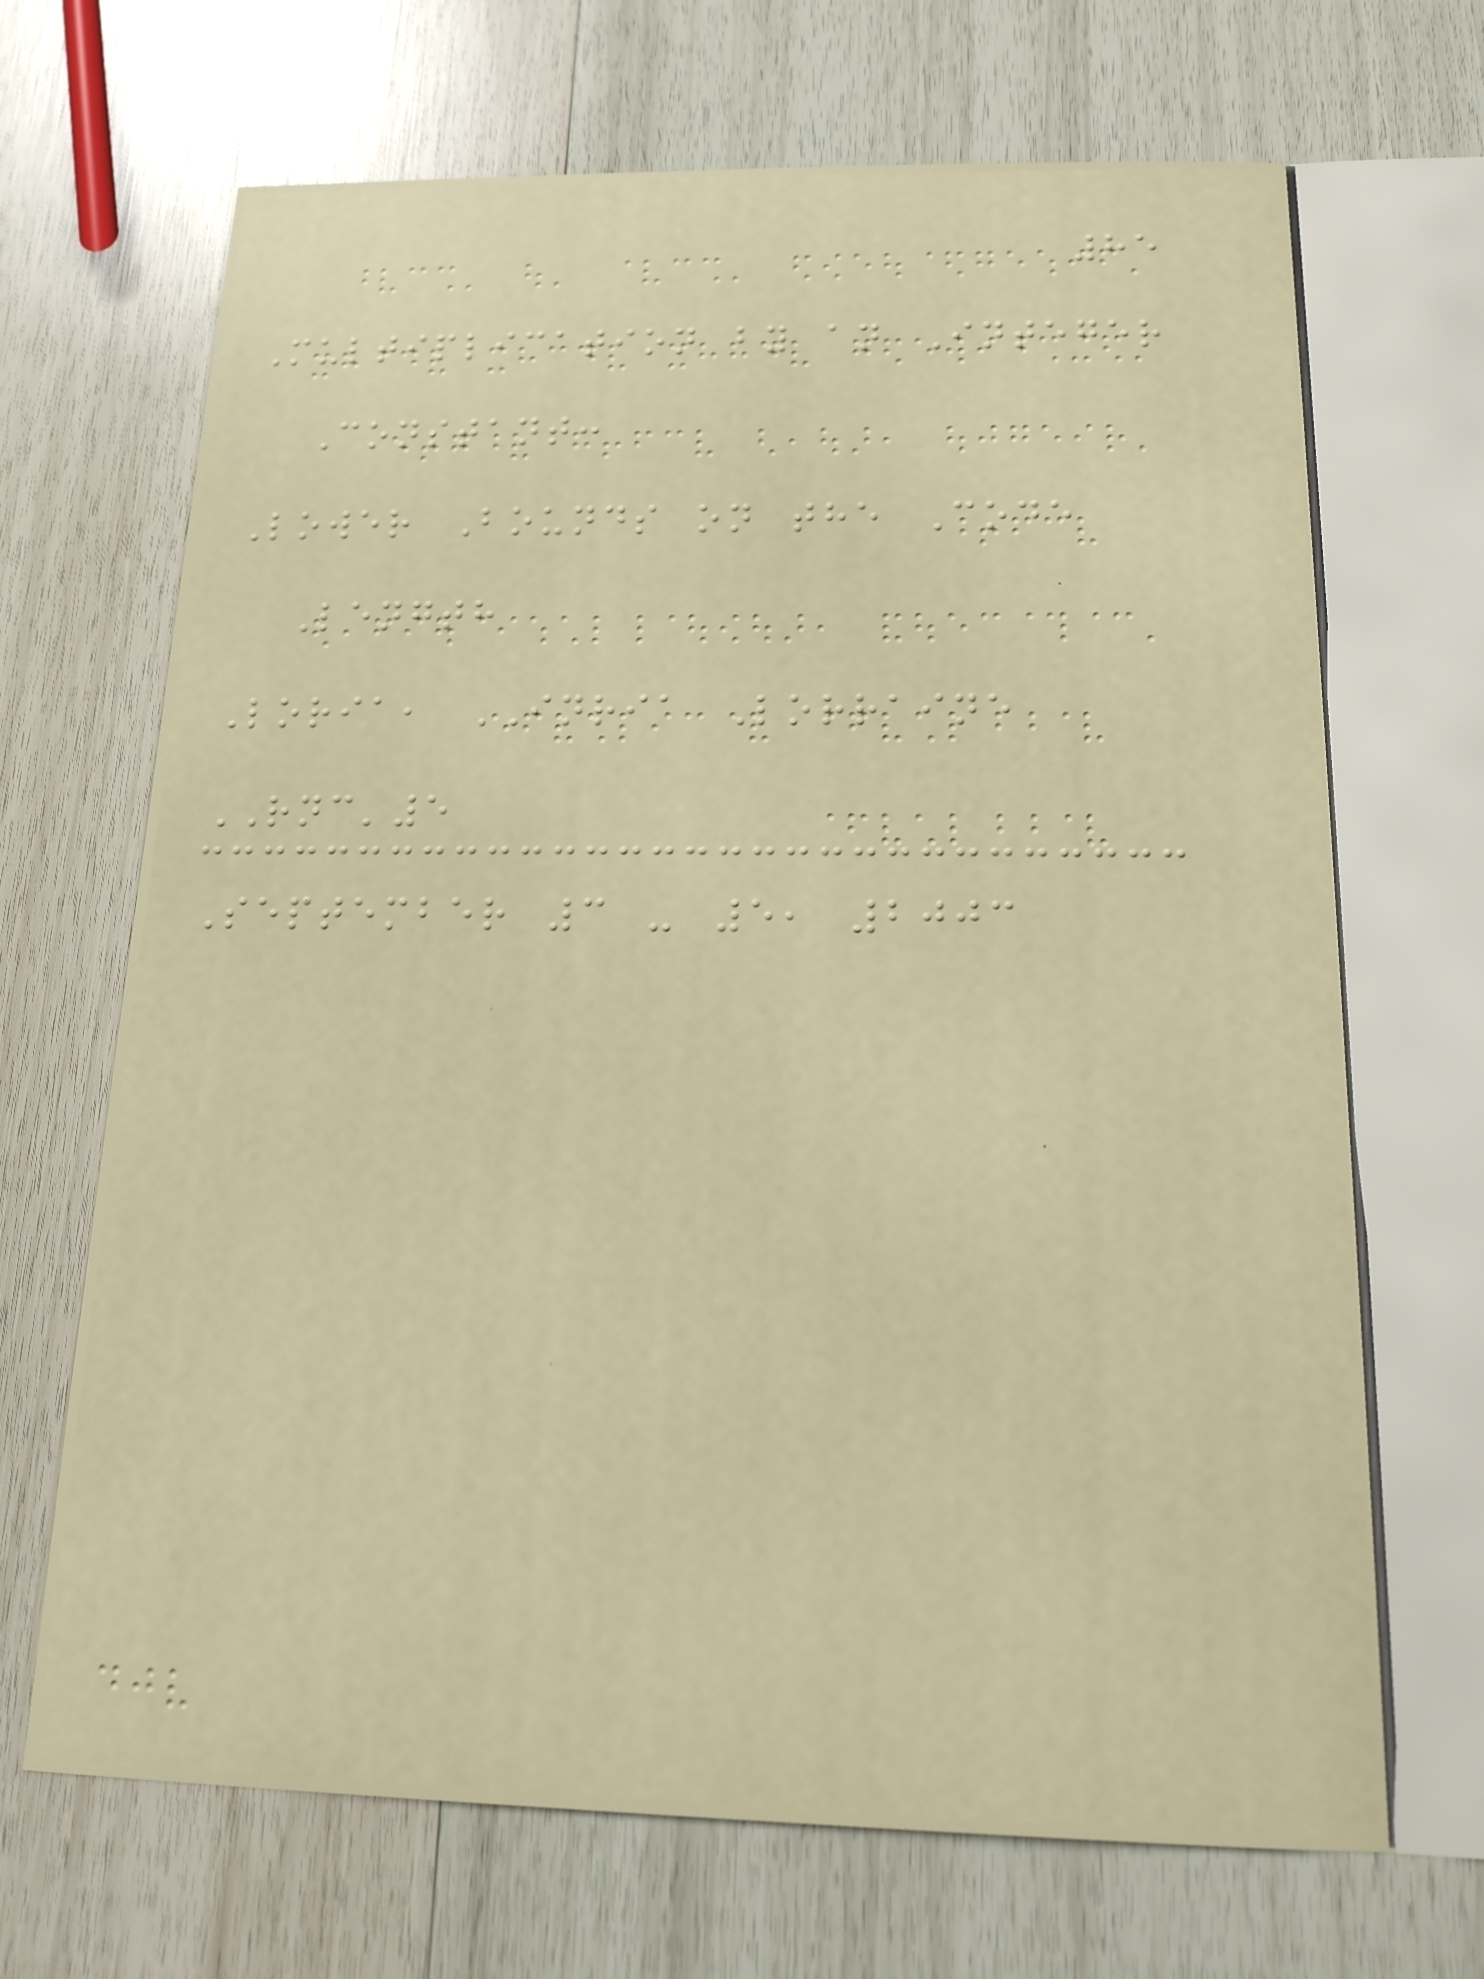85
Multiplication by an Integer
Constant:
Lower Bounds on the Code
Length
Loria, INRIA Lorraine
RNC'5
September 3 - 5, 2003
